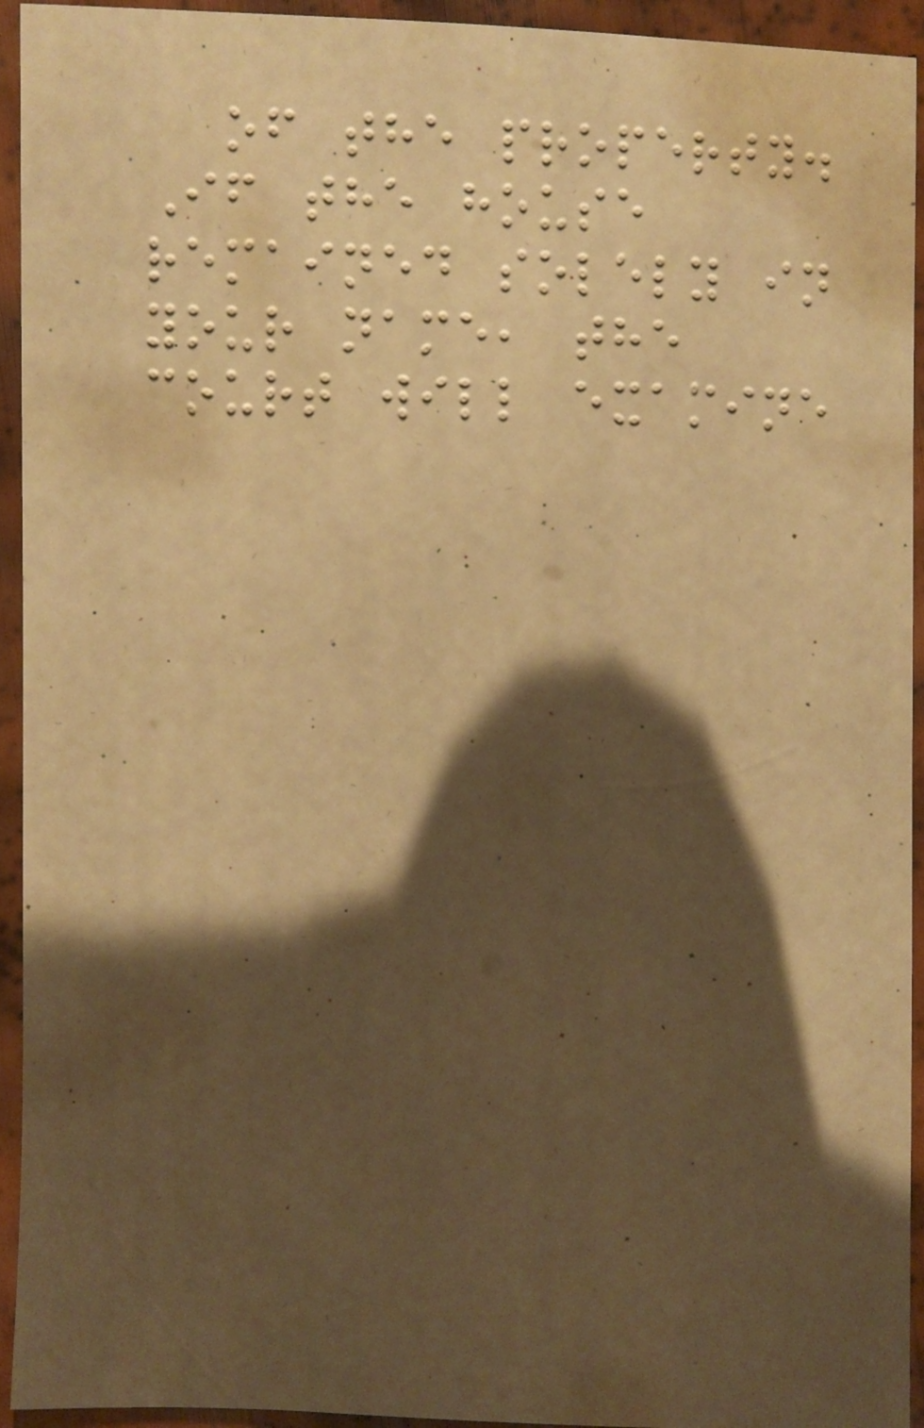of the property.
If the house
remained solely in
your name, the
court will examine
